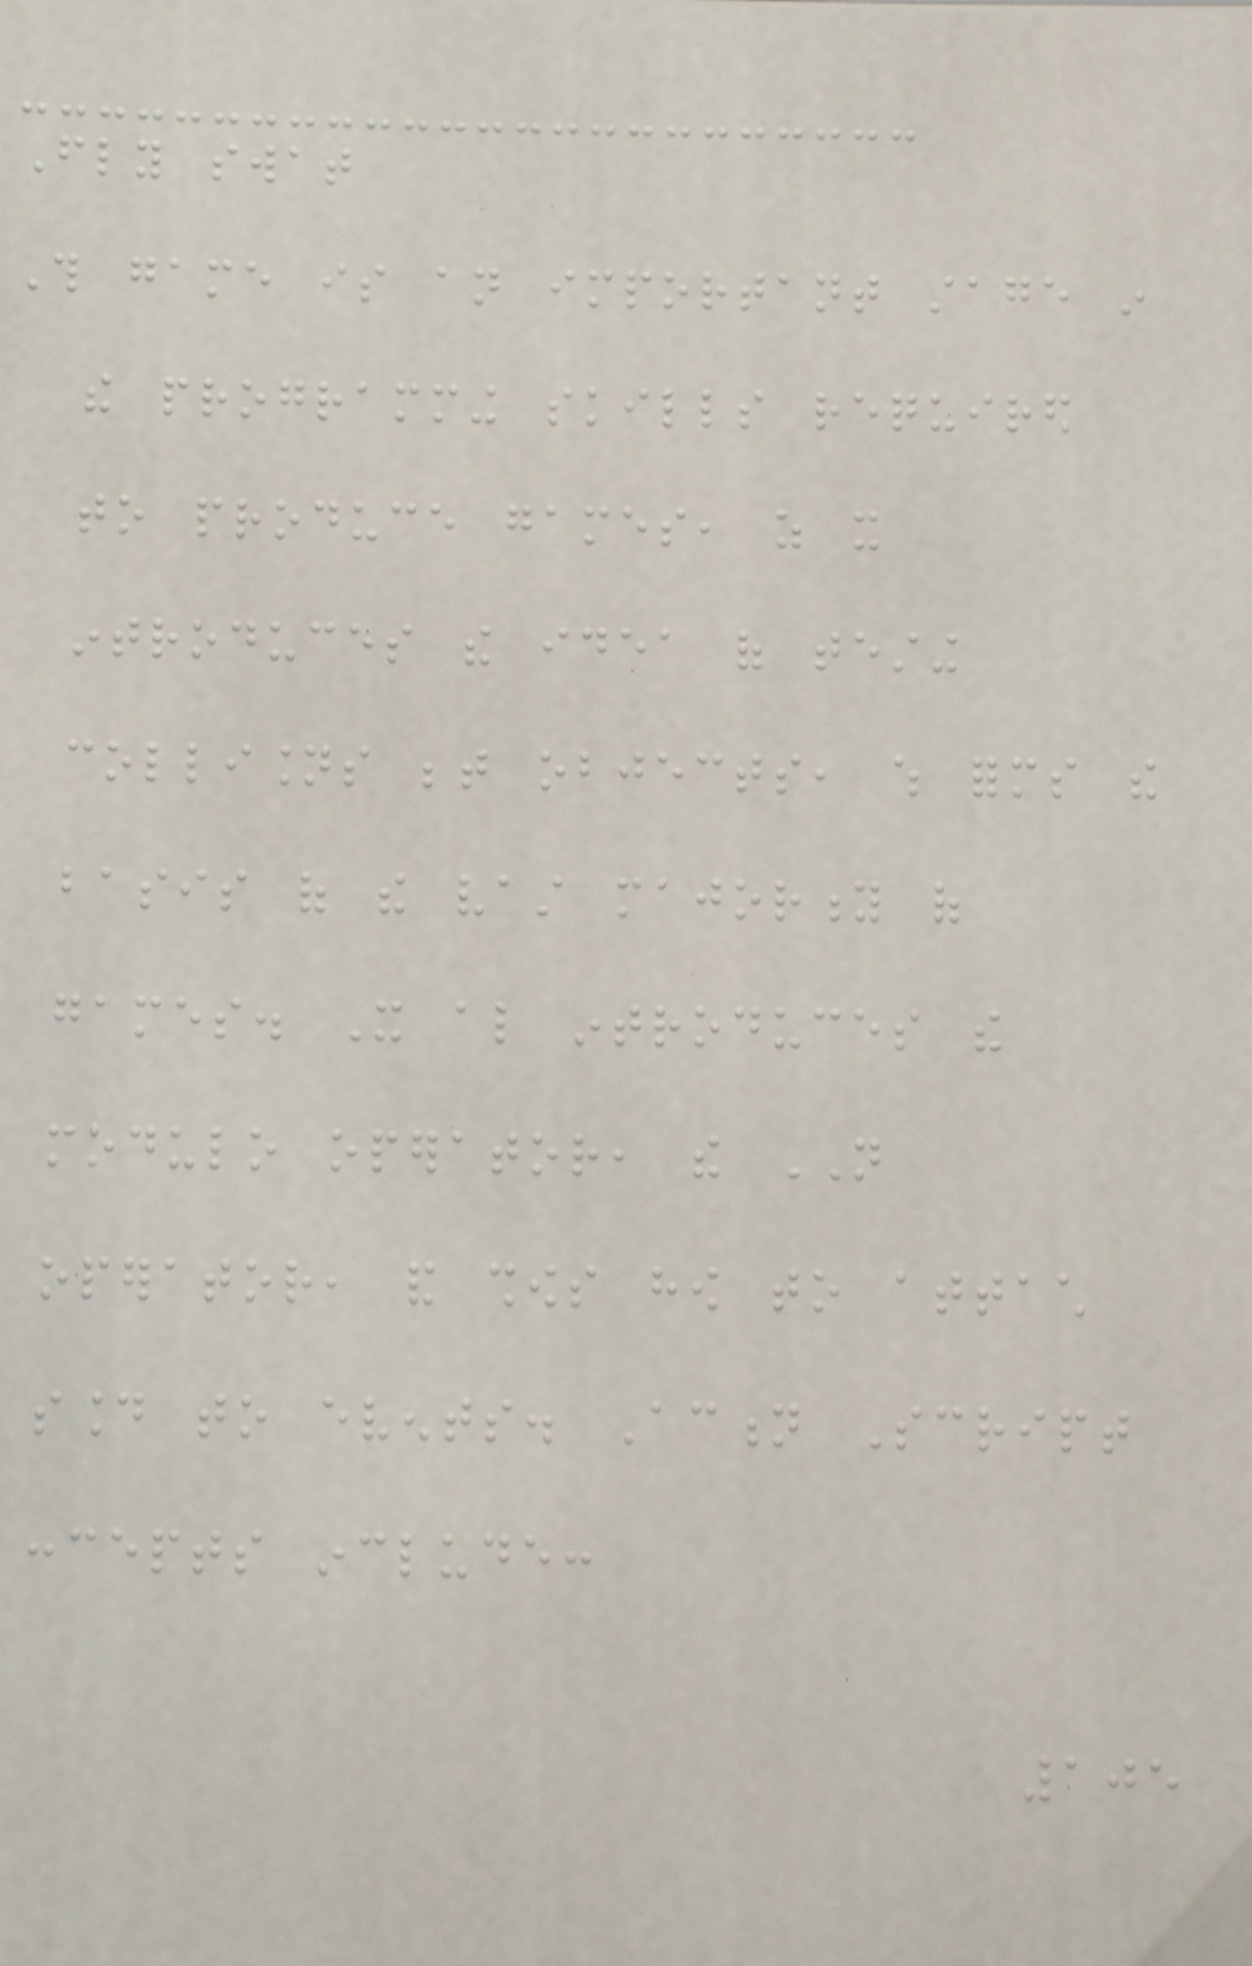Fly swat
This game is an important stage in
the programming skills required
to produce games, as it
introduces the idea of testing
collisions between objects, which forms the
basis of the vast majority of
games. It also introduces the
modulo operator, the NOT
operator, and shows how to attach
sound to events. Action Script
concepts include:
105
